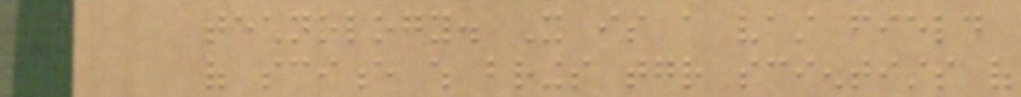technology. It is a vast field
of science which brings together scientists of
